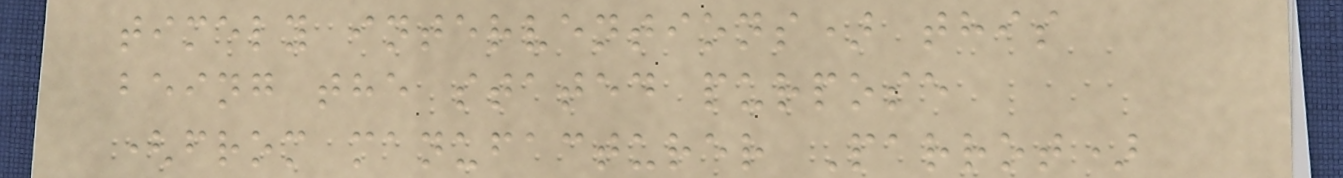timely interventions) this
being the stated purpose
(from manufacturer Parrot)
